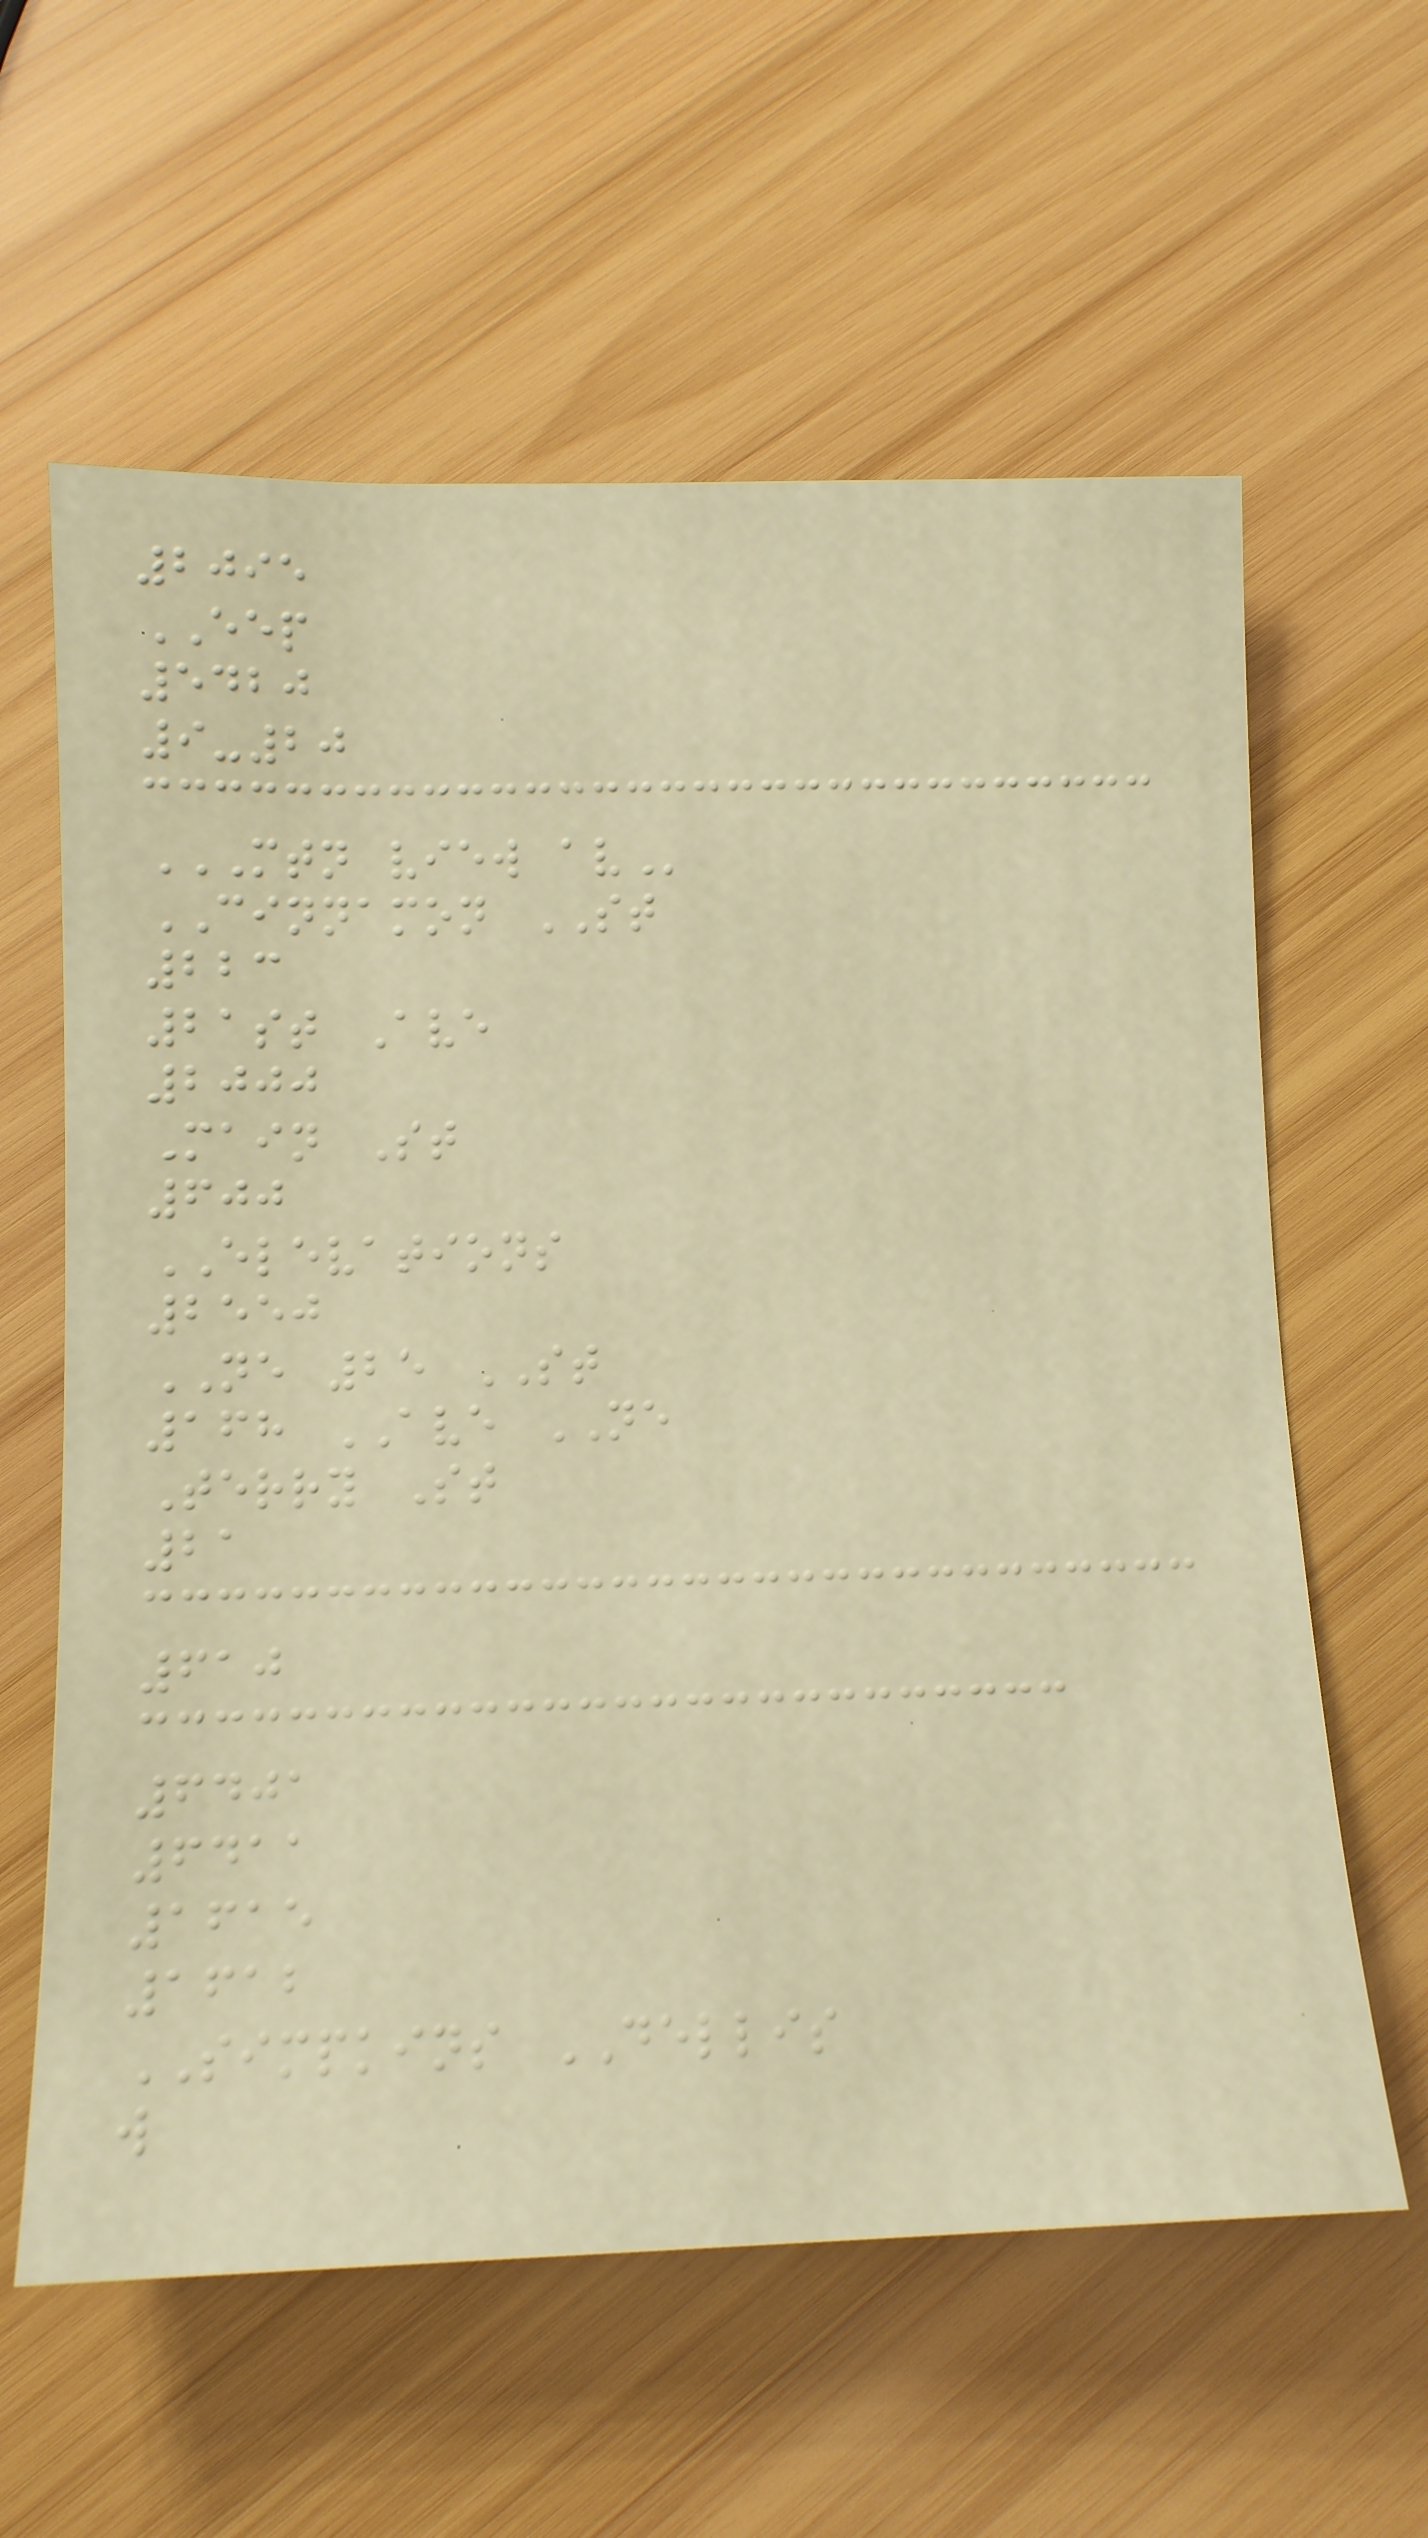2095
EEP
5420
9-20
MTN VIEW AV
CINNAMON ST
223
21st Ave
2000
Main St
600
ELEVATIONS
2550
NE 25 ST
168 AVE NE
Terry St
21
610
6401
6411
1615
1612
SIMPKINS DELLIS
w
